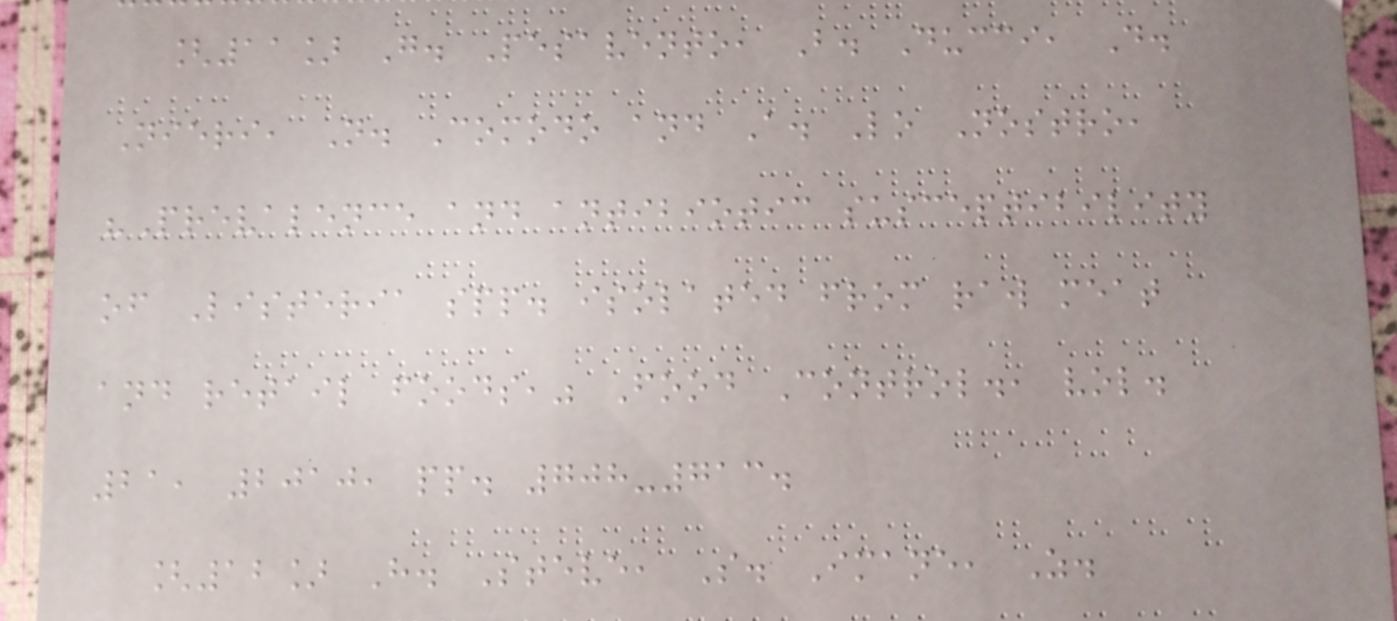[11] G. Pesavento, B. Ducci, D.
Nieri, N. Comodo and A. Lo Nostro,
"Prevalence and antibiotic susceptibility
of Listeria spp. isolated from raw meat
and retail foods," Food Control., vol.
21, 2010, pp. 708-713.
[12] H. Steve, S. Imane, Z.
